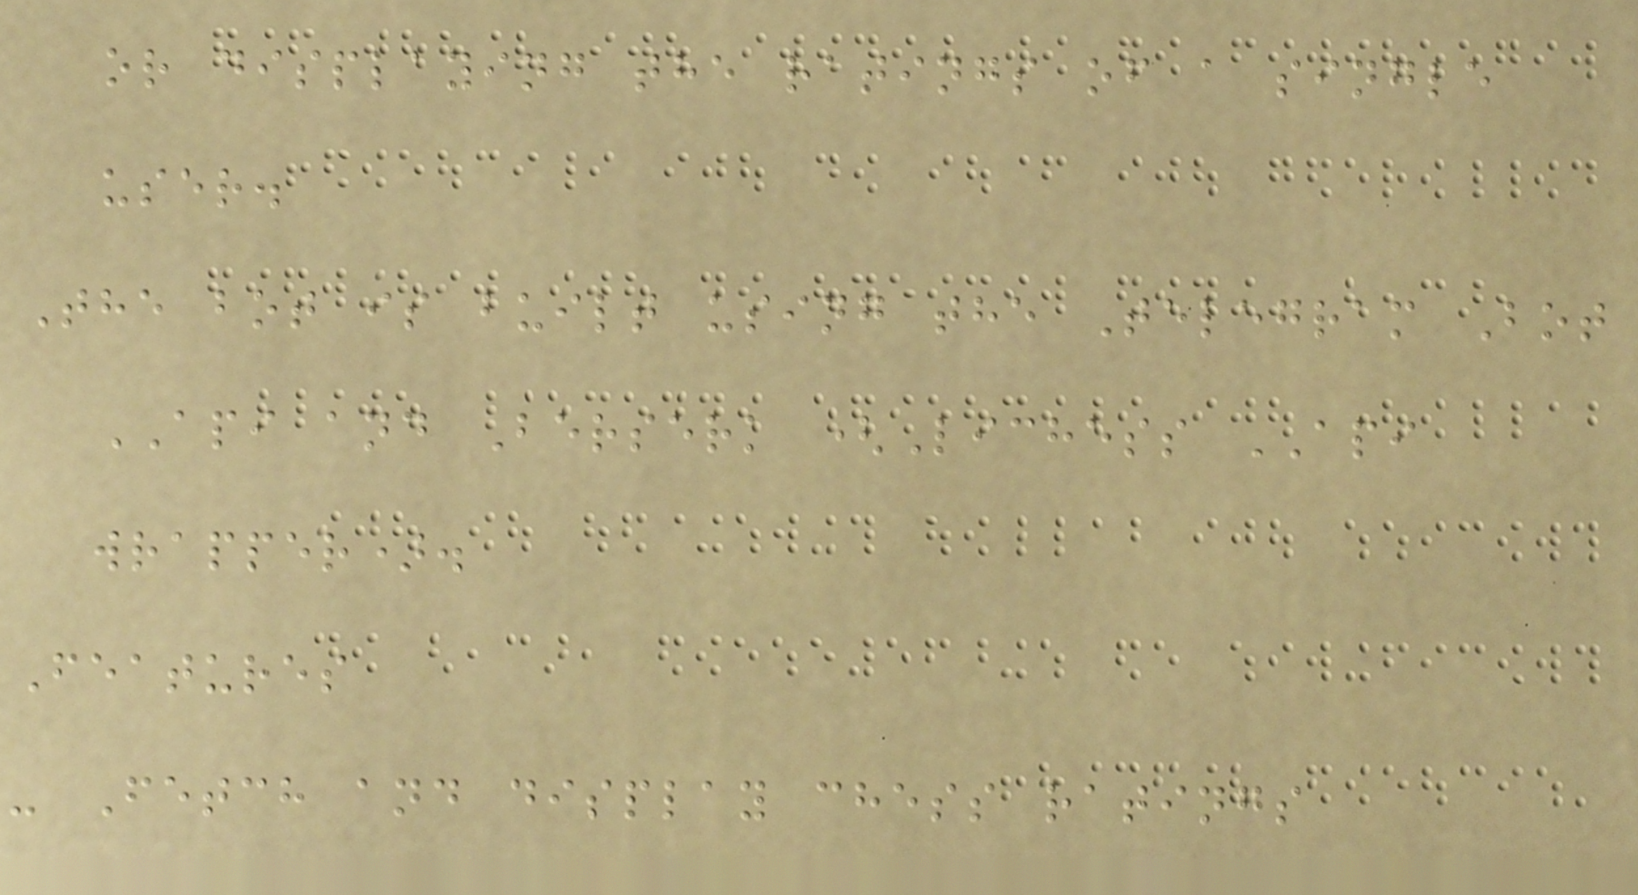or displaying the ratings of a single
user.
The bot is built using the Telegram Bot
API and Berserk (Lichess API
wrapper).
Features
- Fetch and display chess ratings
